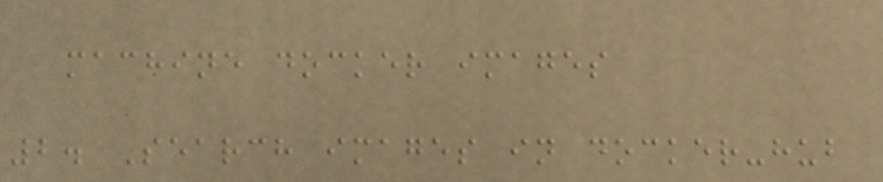machine docker images
2. Search images in docker-hub
